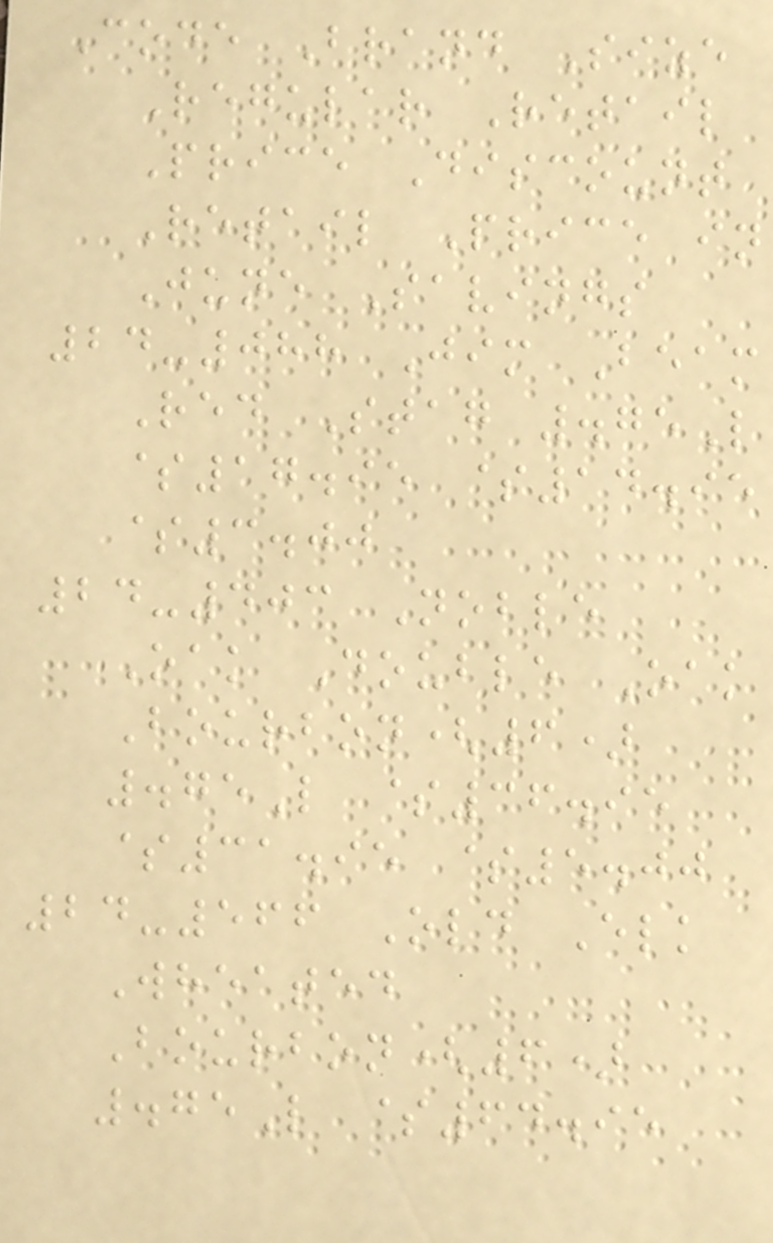Code Brand Size
Regular Retail
Price Discount
Retail Price in
June Savings
24-088 Jim Beam
Red Stag .75L
$17.95 $14.95
$3.00
24-403 Noble
Oak Double Oak
Bourbon(6)
.75L $36.95
$31.95 $5.00
24-566 Old Elk
Wheated
Bourbon(6)
.75L $64.95
